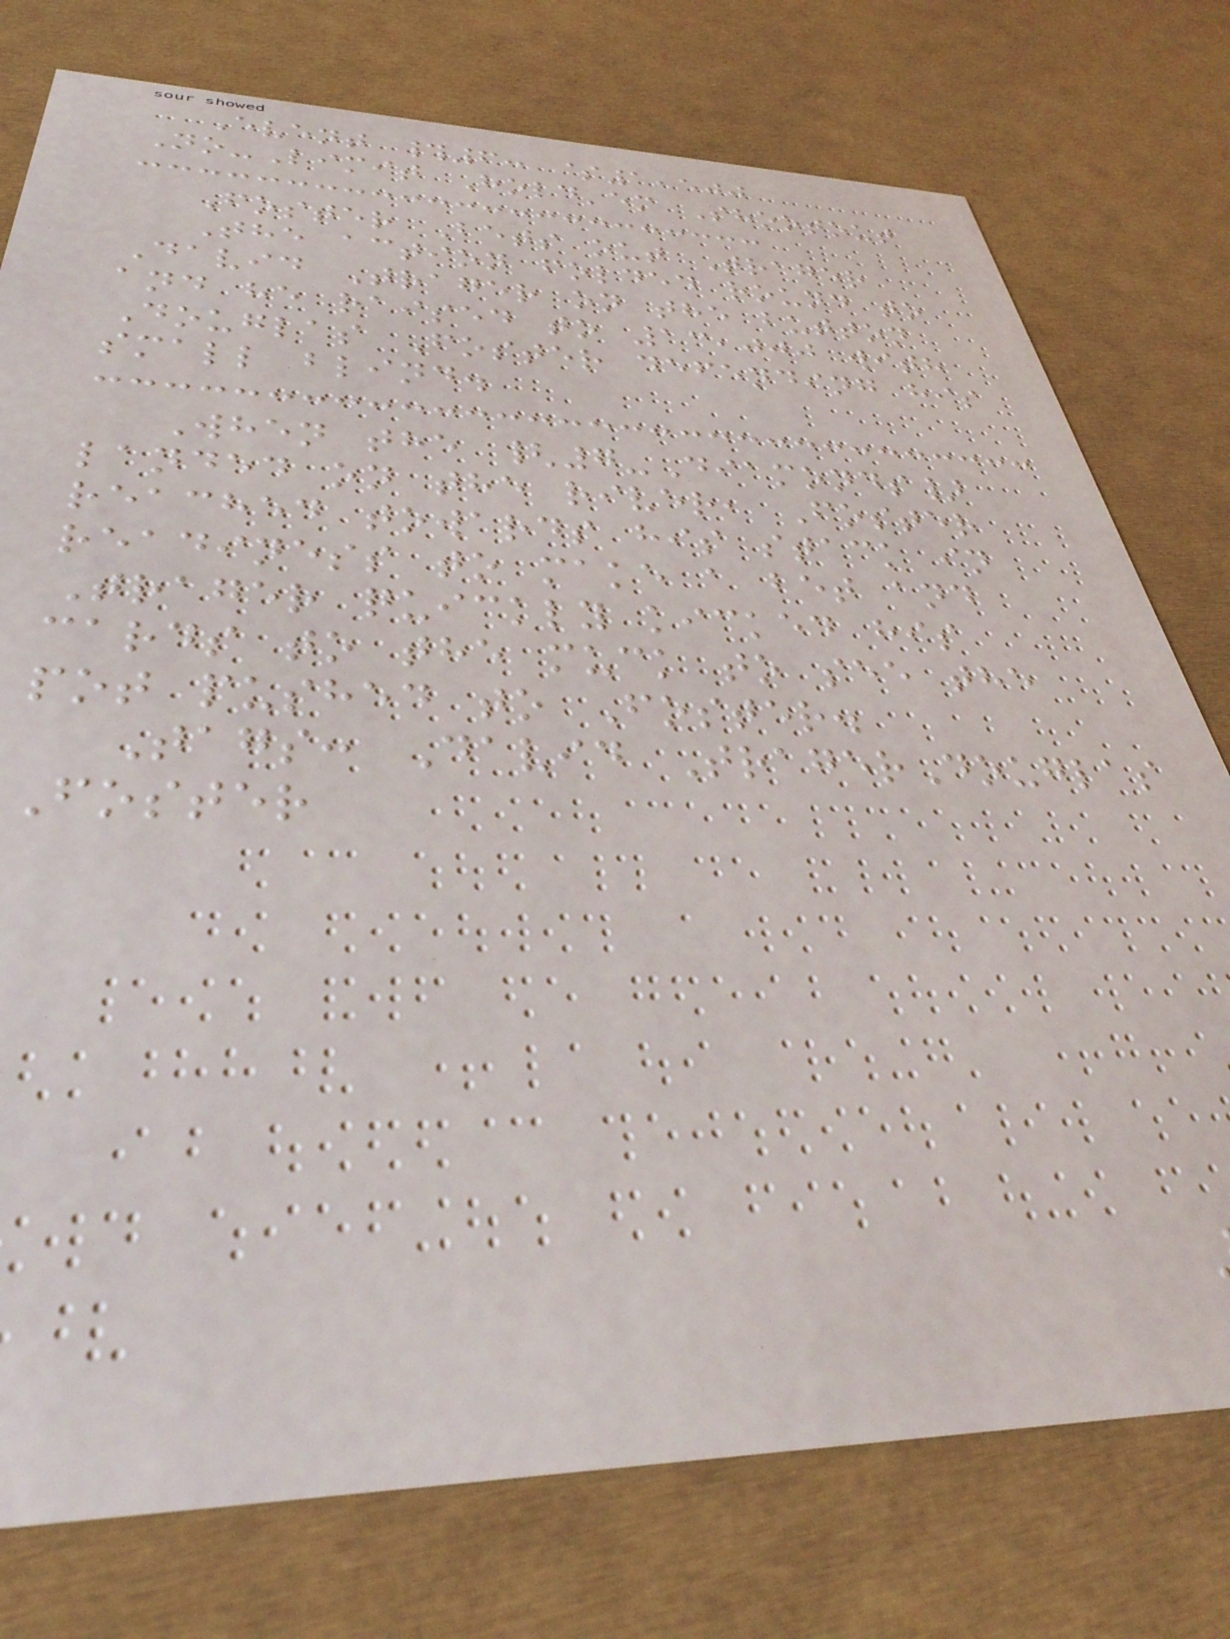Event #6: $1,500
No-Limit Hold'em Shootout
Foster Bets out Trager
The action folded round to
David Trager on the button
and he raised to 13,000 with
Douglas Foster defending his
small blind.
When the {7-Diamonds}
landed on the river, Foster
reached towards his stack in
readiness to make a bet and
Trager quickly kicked his
cards to the muck to see the
pot pushed to Foster.
Tags: David TragerDouglas
Foster
